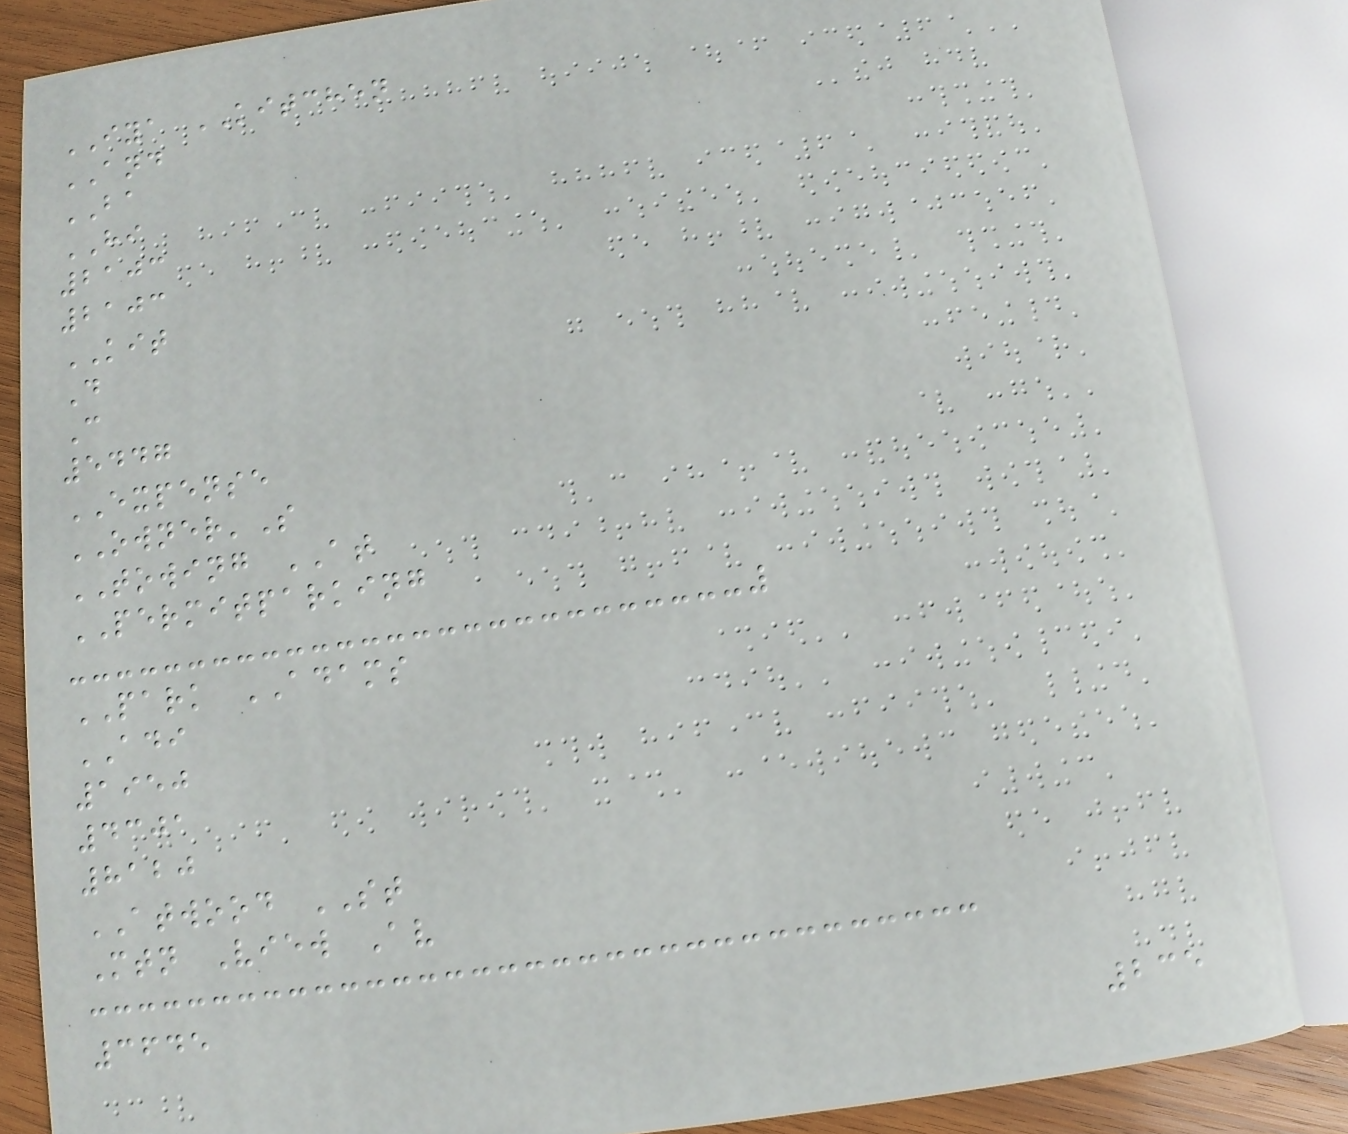IYA KITCHEN
AND
BA
HI
2103
2103
KIT
D
C
5447
EXPENSE
OWNER'S
TOWING AT
PERMITPARKING
PARK ADAMS
ADI
1950
4301
8120
ATWOOD ST
Mtn View Av
3645
235
